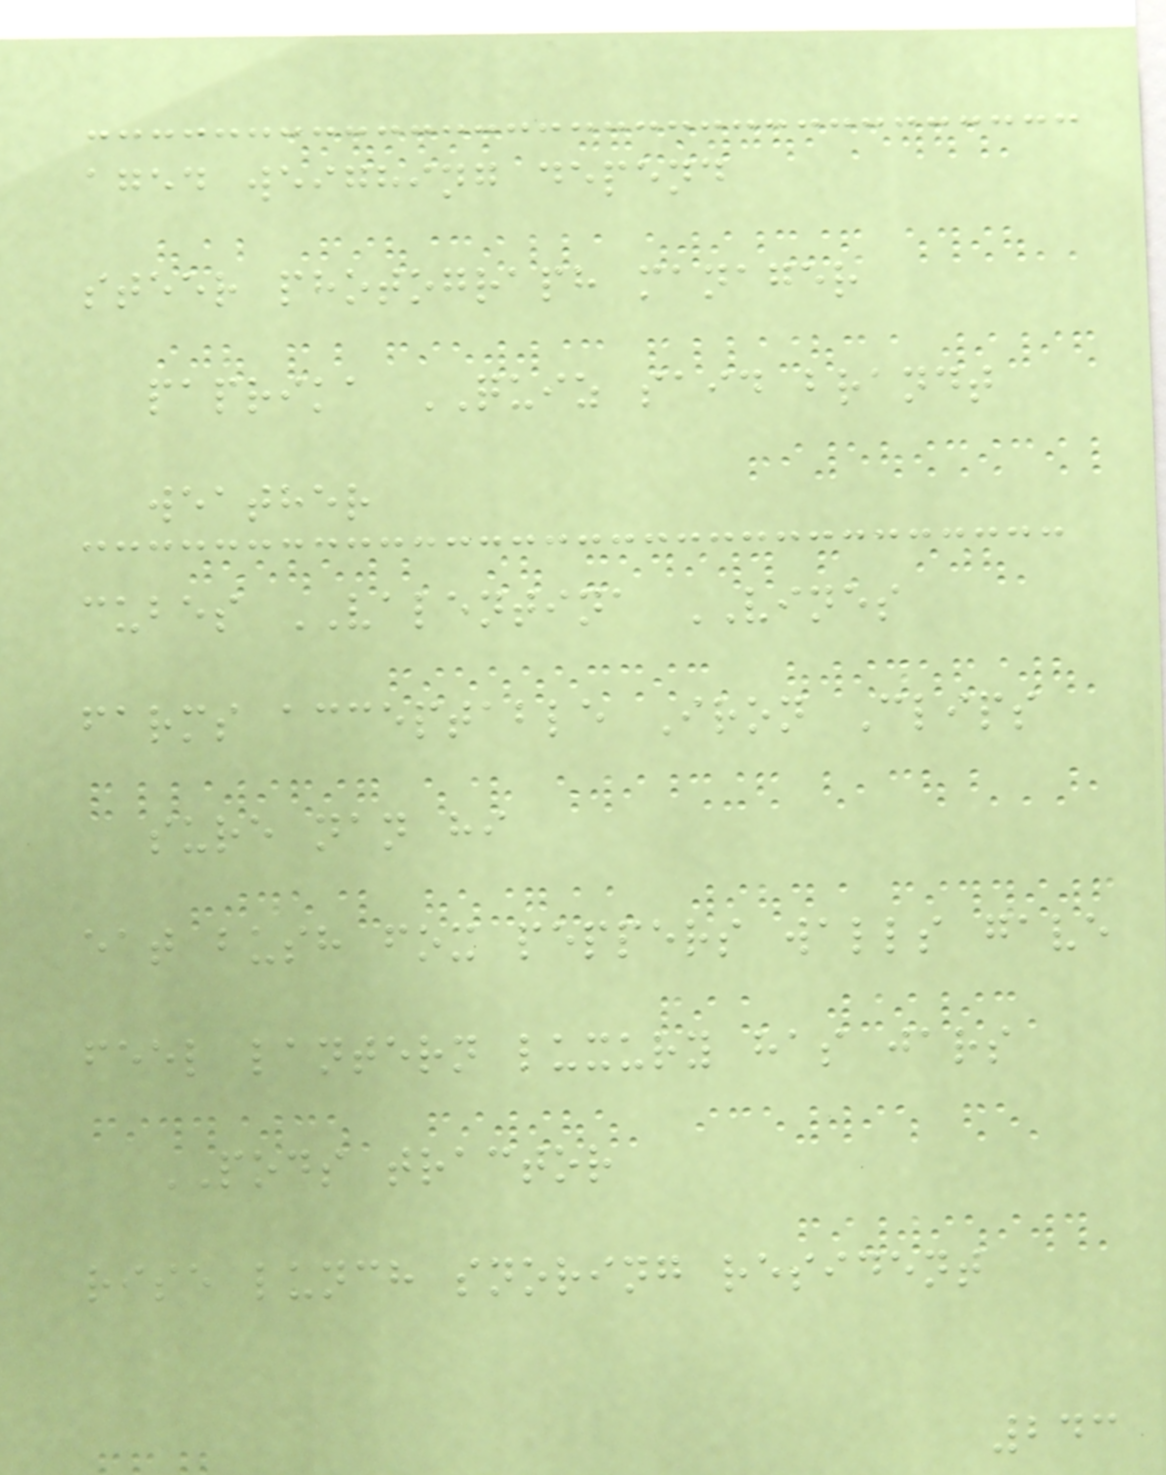aged weighing depend
steer photograph manager
paprika QUIZ said brandt
weather
cubes VALENTINA VINES
farms acceptable Iron Clips
sure nan hi
eat bush fox peppers walls gave
feel lantern luxury has jars
PODS tractor
rise lunch snoring resident
243
